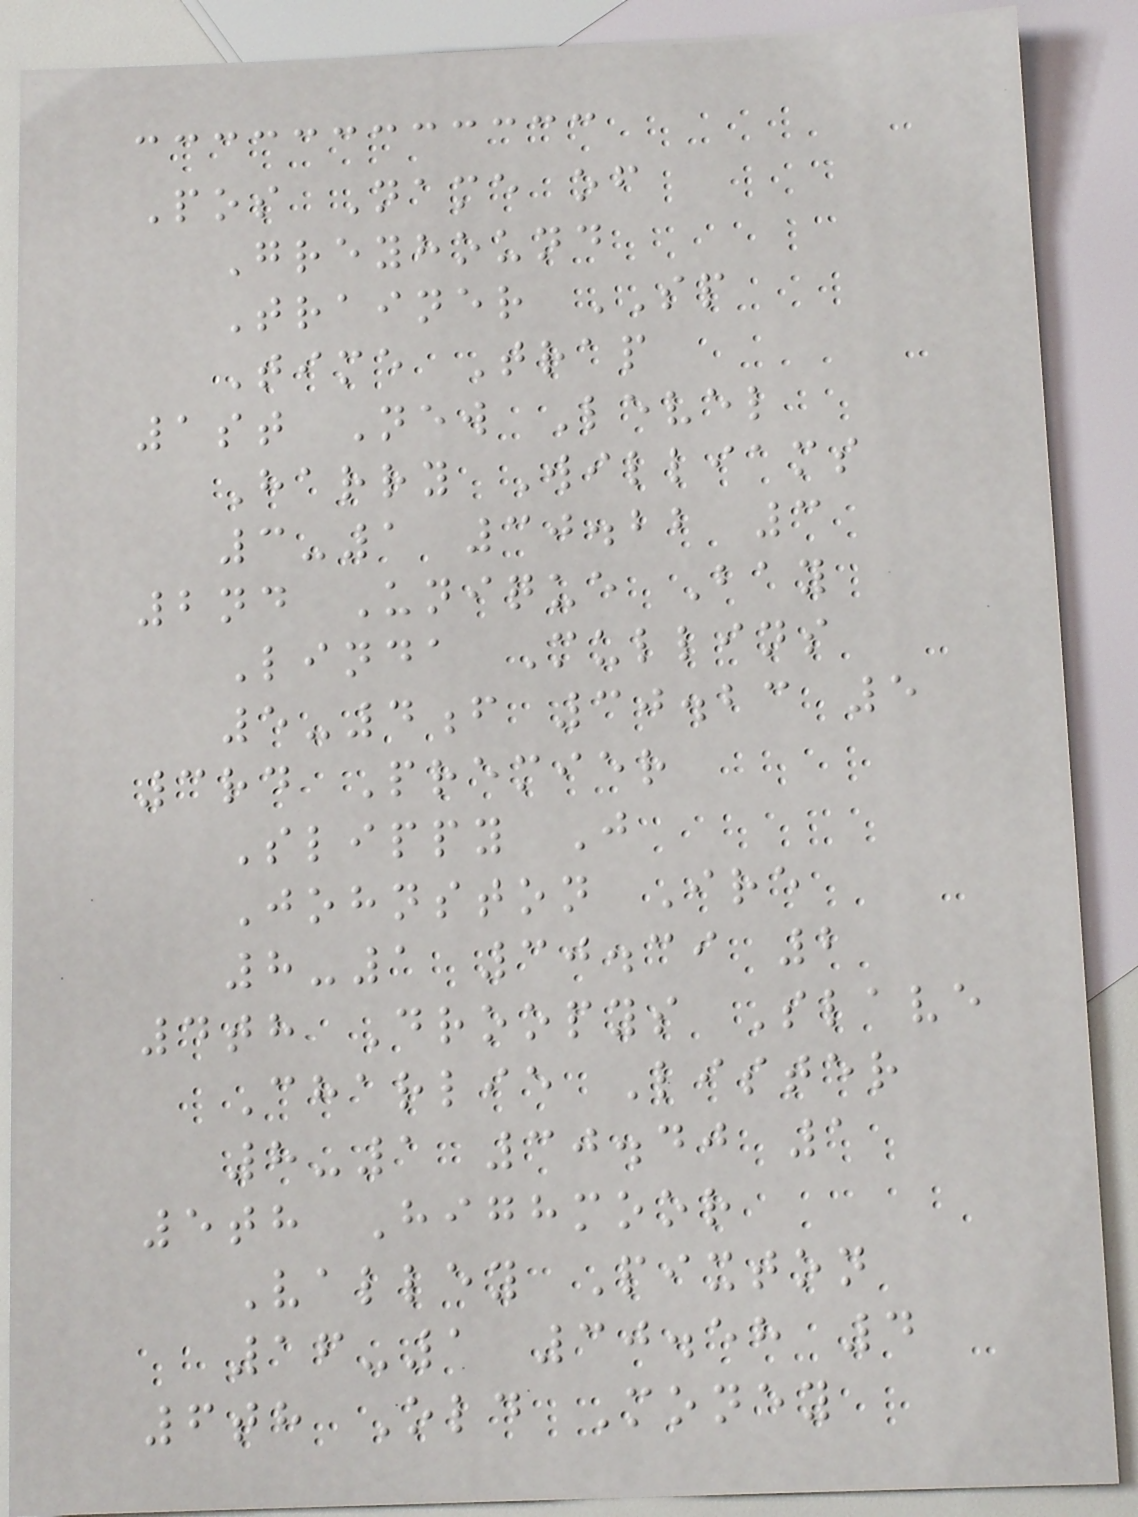Pos Name of
Greyhound
Trainer SP
Time Trap
1st New Level
Harry Williams
3-1 30.22 3
2nd Unique Bay
Linda Mullins
5-4f 30.23 5
3rd Premier
Slippy J
Johnston Ire
8-1 30.39 2
4th Droopys Slave
Charlie Lister
8-1 30.40 1
5th Highmoor
Valley Pixton
16-1 30.58 4
6th Old Money
